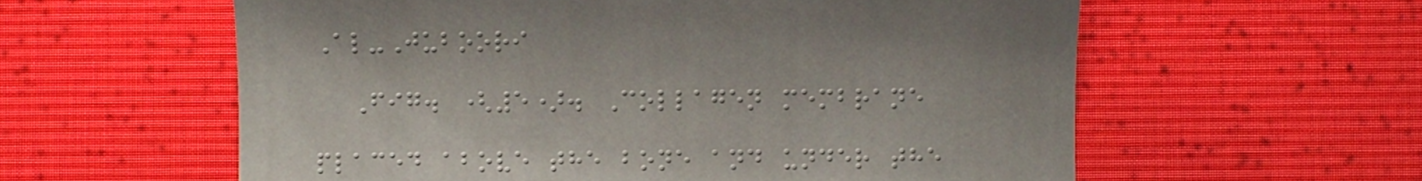Al-Juboori
Fig. (5). Collagen membrane
placed above the bone and under the
